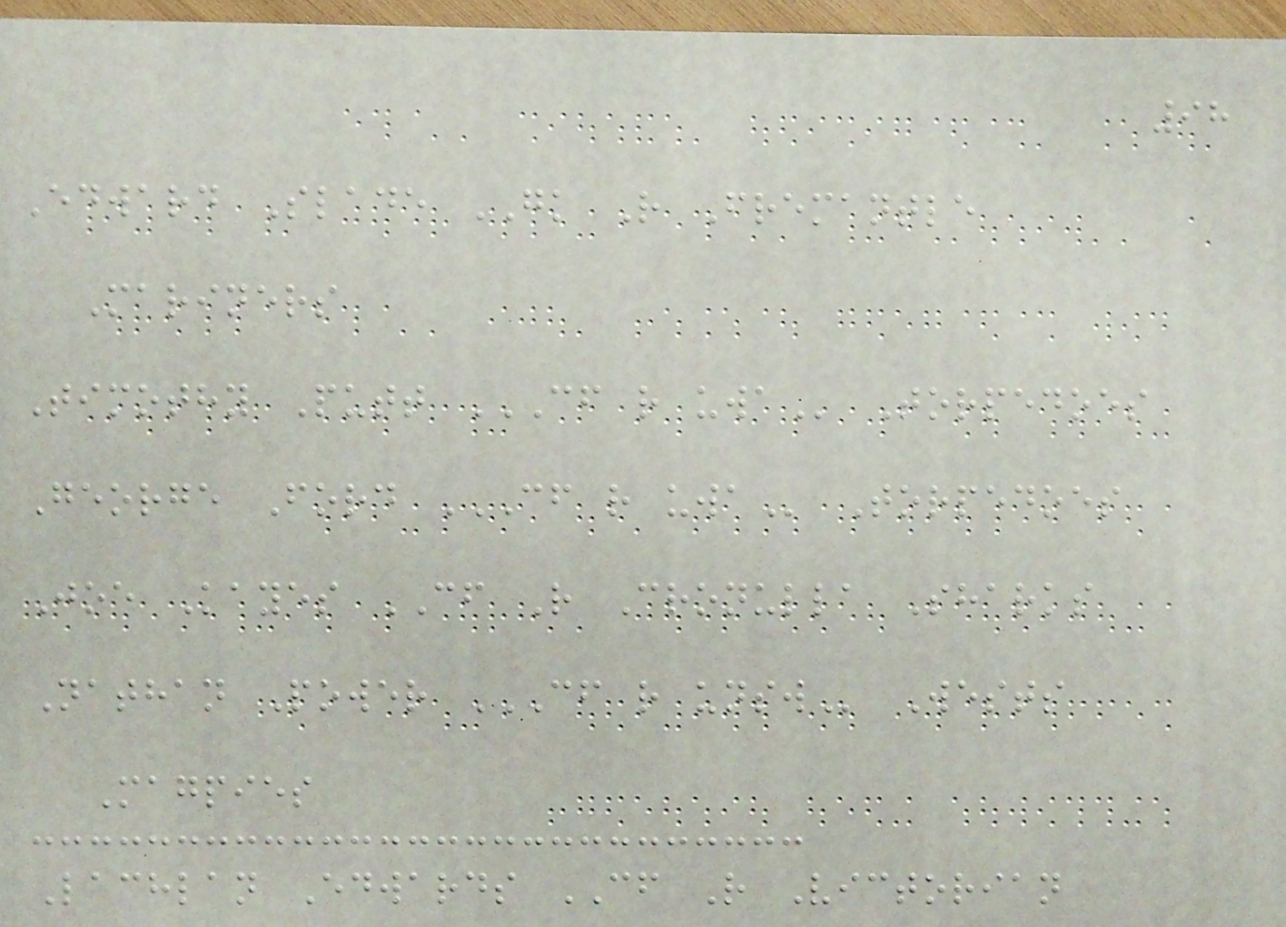98
Edward Slade GK R Fremantle
Mariners
Timothy Putt CF R UWA Torpedoes
George Ford CF R UWA Torpedoes
Joe Kayes CF R Cronulla Sharks
Nathan Power CF R UNSW Wests
Magpies
Lachlan Edwards CF R Victorian
